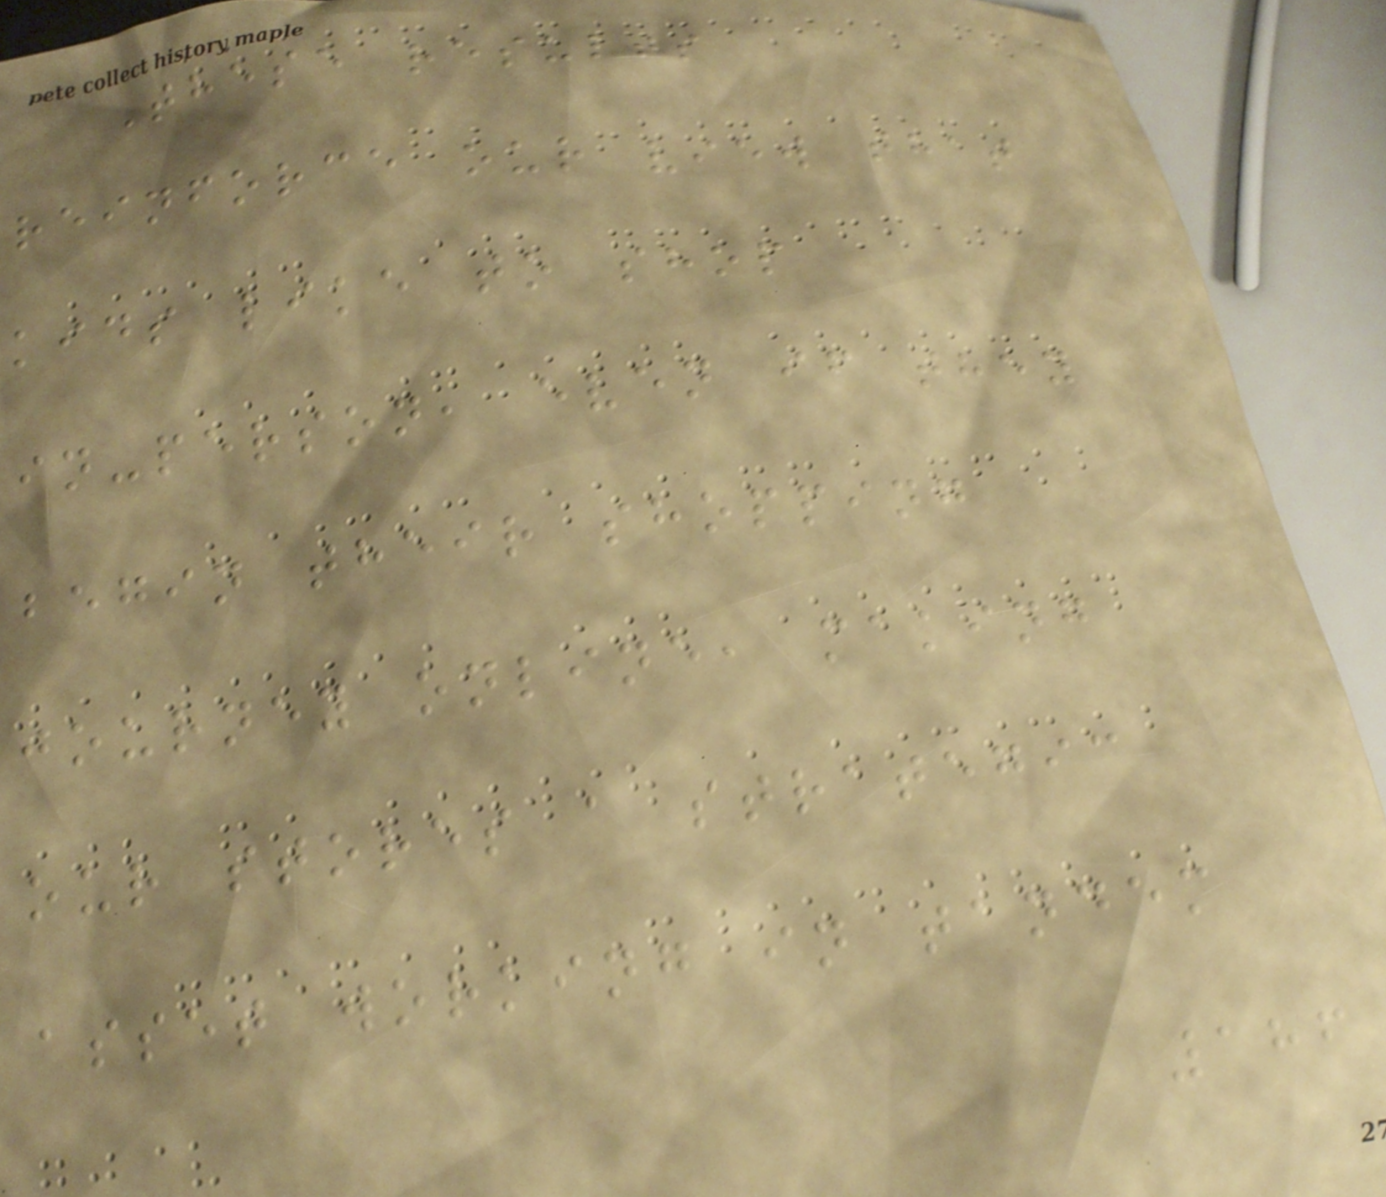These results
reinforce our view that
kids like to shop
in-person, even if they
begin their shopping
journey online, making
our stores a strategic
asset working in tandem
186
